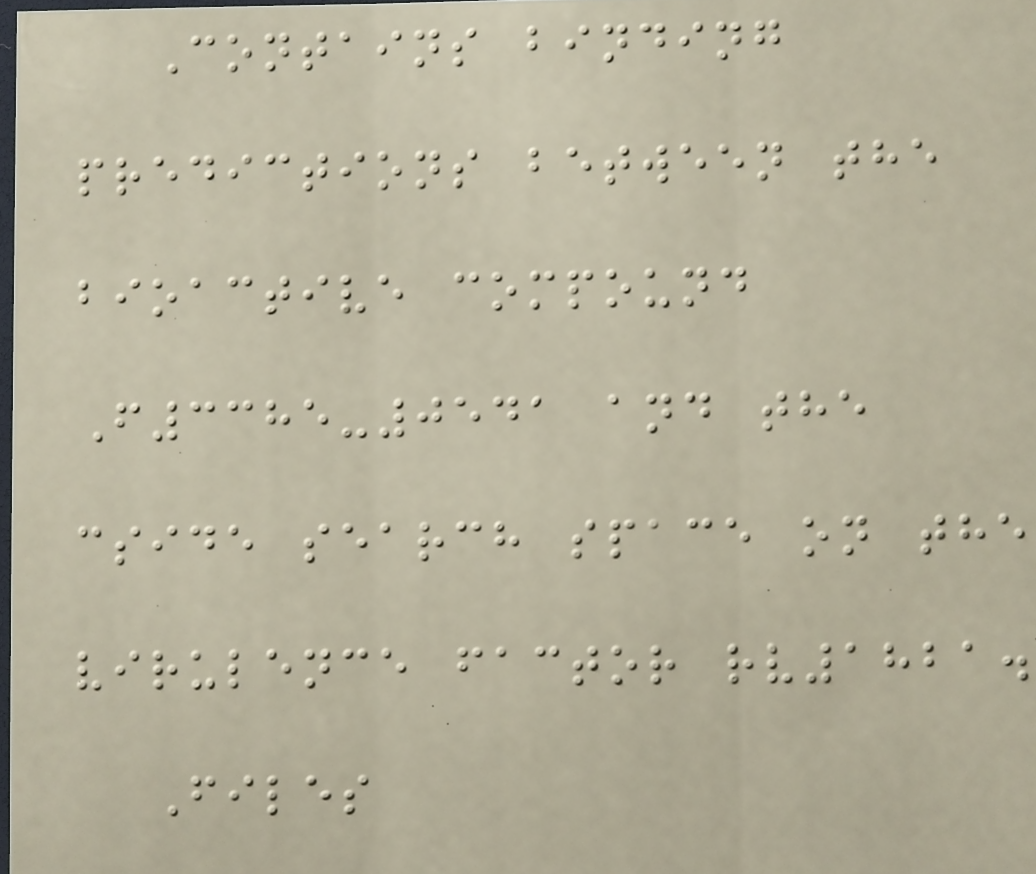Contains binding
predictions between the
bioactive compound
F3385-0541 and the
cside search space on the
virulence factor rv1821.
Files
